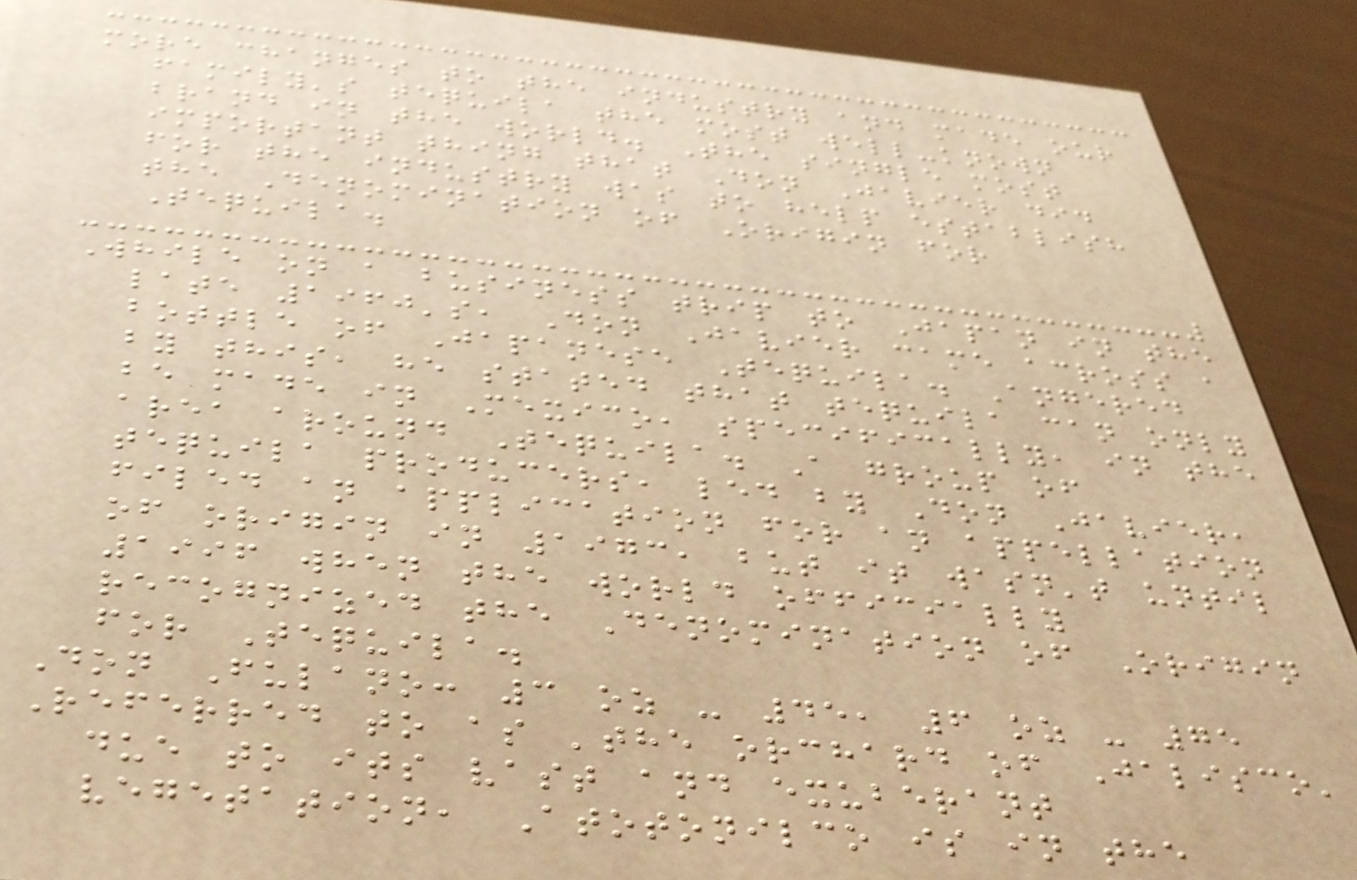more changes to the industry and made our
family's tequila the most well-known
brand in the world. The single most
important thing that Don Javier did
for the industry was to help establish
the Denomination of Origin for
Tequila.
While on a business trip to Japan in the
late 1960's, Don Javier came across a
bottle of Japanese Tequila. Angered
by this, he stated that tequila can only
be made in Mexico, specifically, in the
area around Tequila. A group of
tequila producers, led by Don Javier,
filed an application for an appellation
of origin in 1973, but it wasn't until
1996 when the world officially
recognized the Denomination of Origin
for Tequila.
Don Fulano: 3 oz - 45, 6 oz - 75
Referred to as 'the orchard of Jalisco'
due to its vast and exuberant
vegetation, Atotonilco is in the
